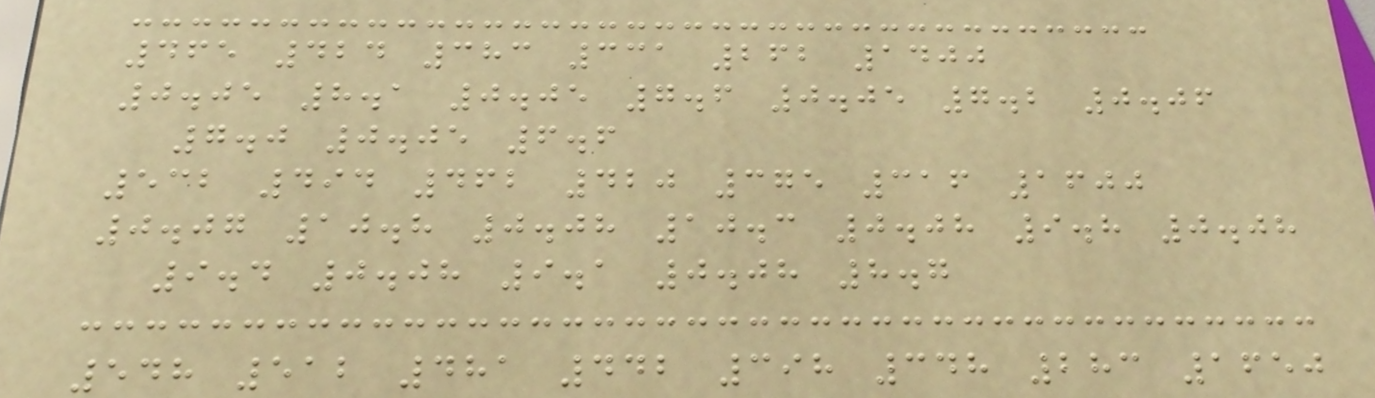465 424 383 331 262 1400
0.05 8.1 0.05 7.6 0.05 7.2 0.06
7.0 0.05 6.6
532 494 462 420 375 316 1600
0.07 10.8 0.08 10.3 0.08 9.8 0.08
9.4 0.08 9.1 0.08 8.7
548 512 481 442 398 348 283 1650
